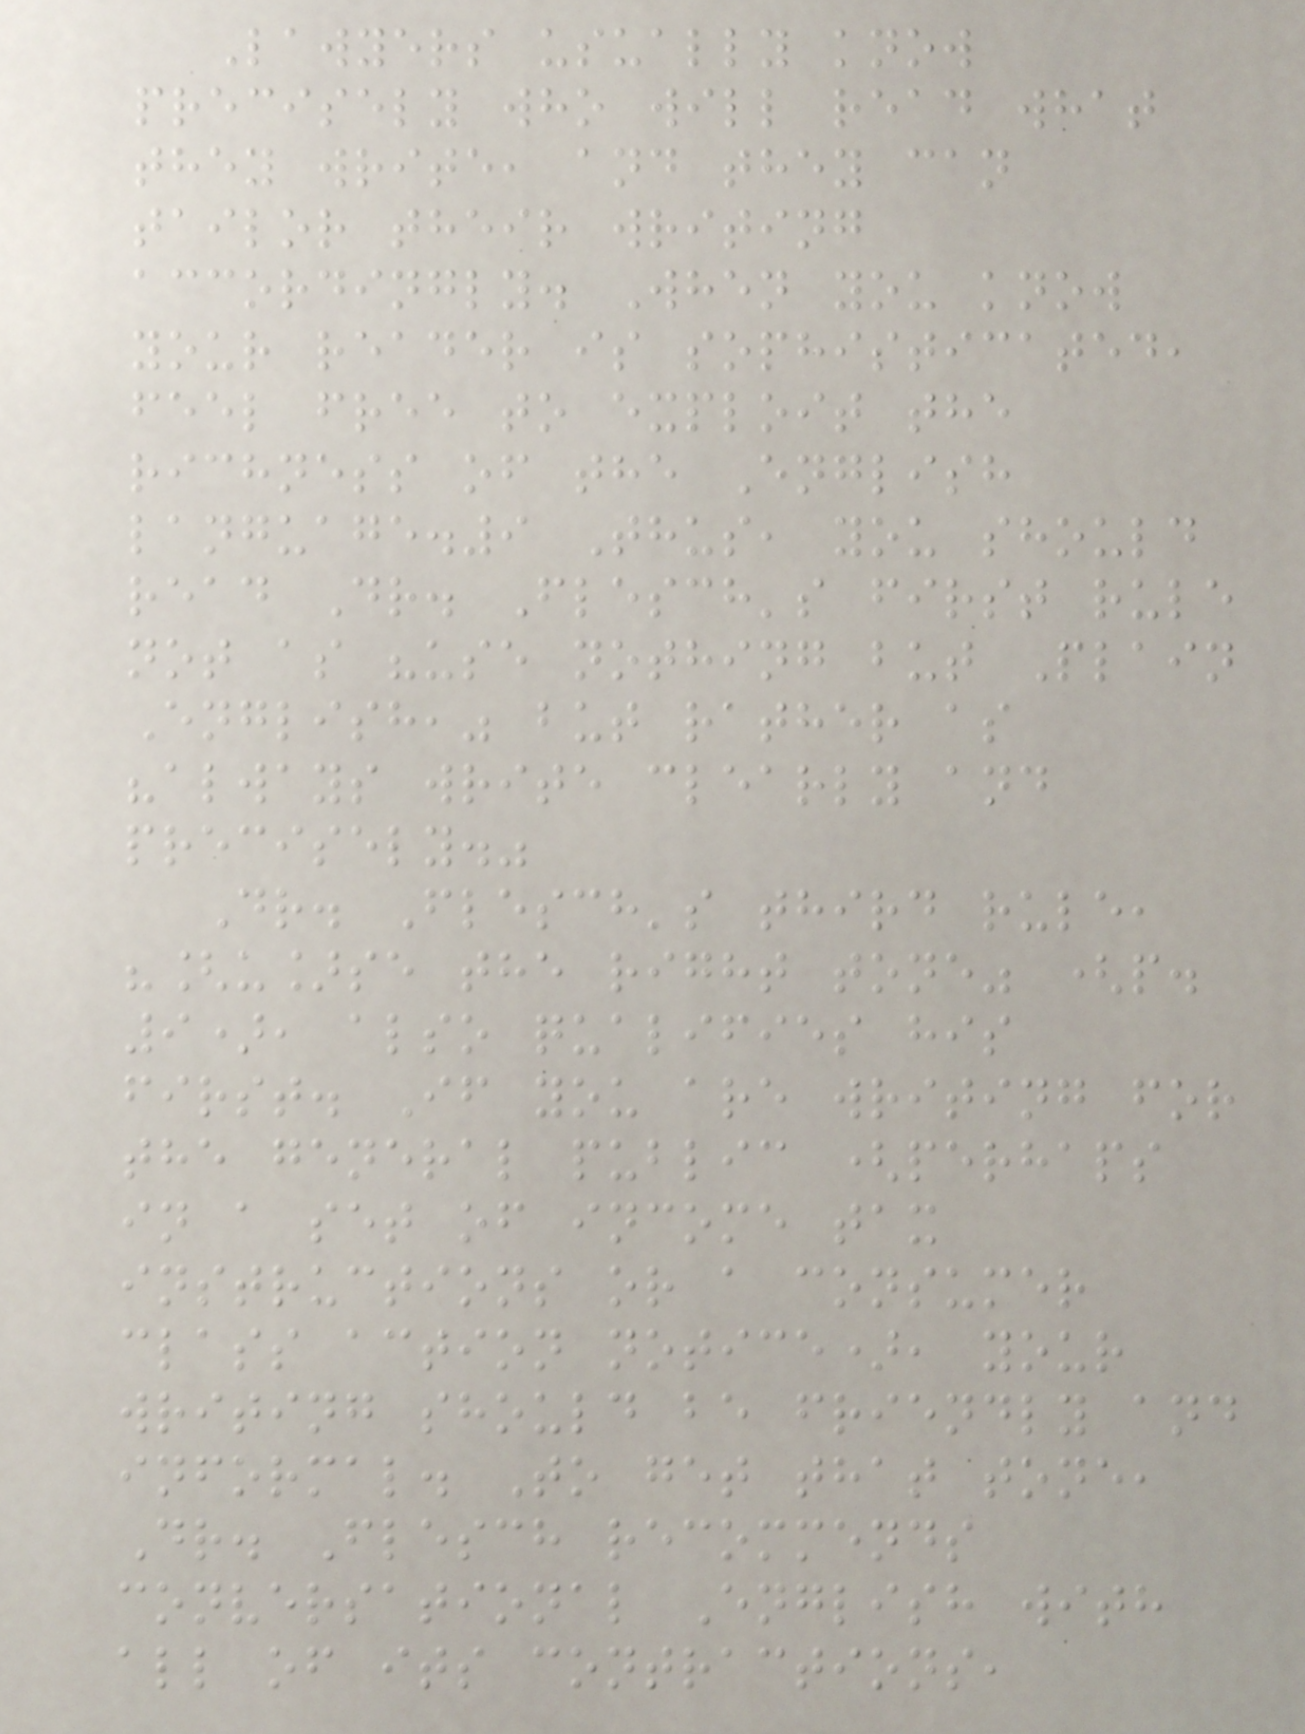Lawyers usually know
precisely who will read what
they write, and they can
tailor their writing
accordingly. When you know
your reader is sophisticated,
feel free to exploit the
richness of the English
language.9 Thus, you should
read Dr. Flesch's first rule
not as "use nothing but Plain
English," but rather as
"always write clearly and
precisely."
Dr. Flesch's third rule,
"[u]se the right tone" (p.
9), also qualifies his
first. If you are writing for
the general public (perhaps
in a set of income tax
instructions or a consumer
class action notice), your
writing should be friendly and
informal. To get that tone,
Dr. Flesch recommends
conversational English with
all of its contractions,
